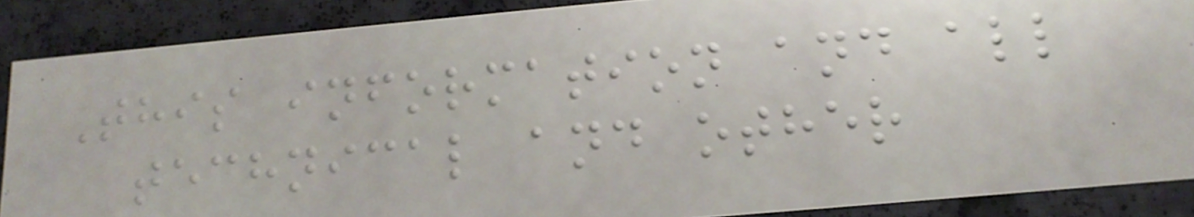This information and all
technical and other
